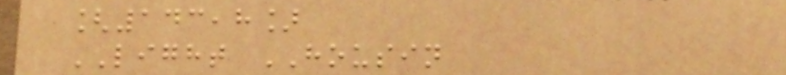[143,8]
LIGHT HOUSIN
